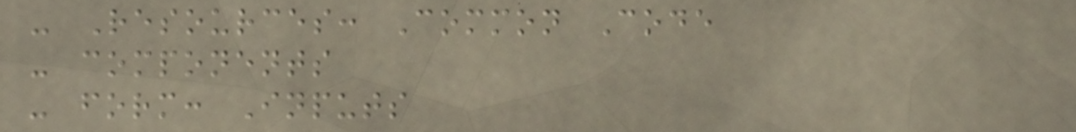- Resources: Common Code
- components
- form: Inputs
